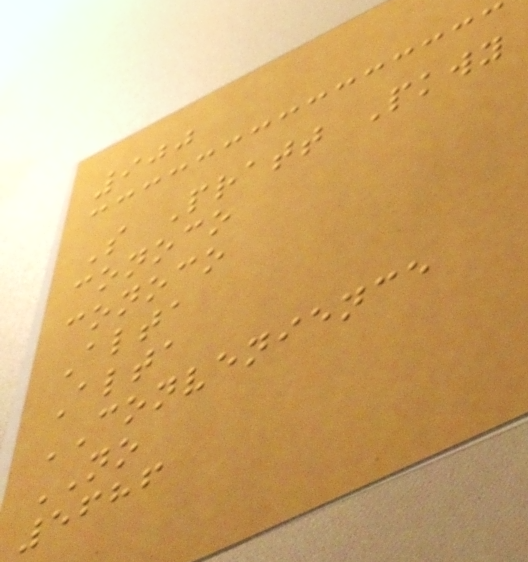900
S Pratt Pkwy
conoco
conoco
Alta
Alta
CONVENIENCE
NO
5686
